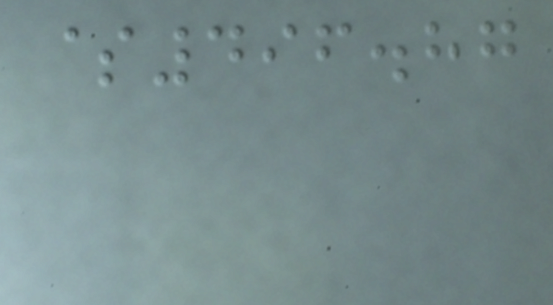$496.87
